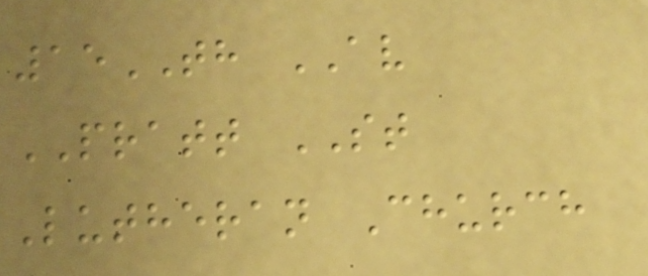15TH AV
PRATT ST
Lutheran Church
